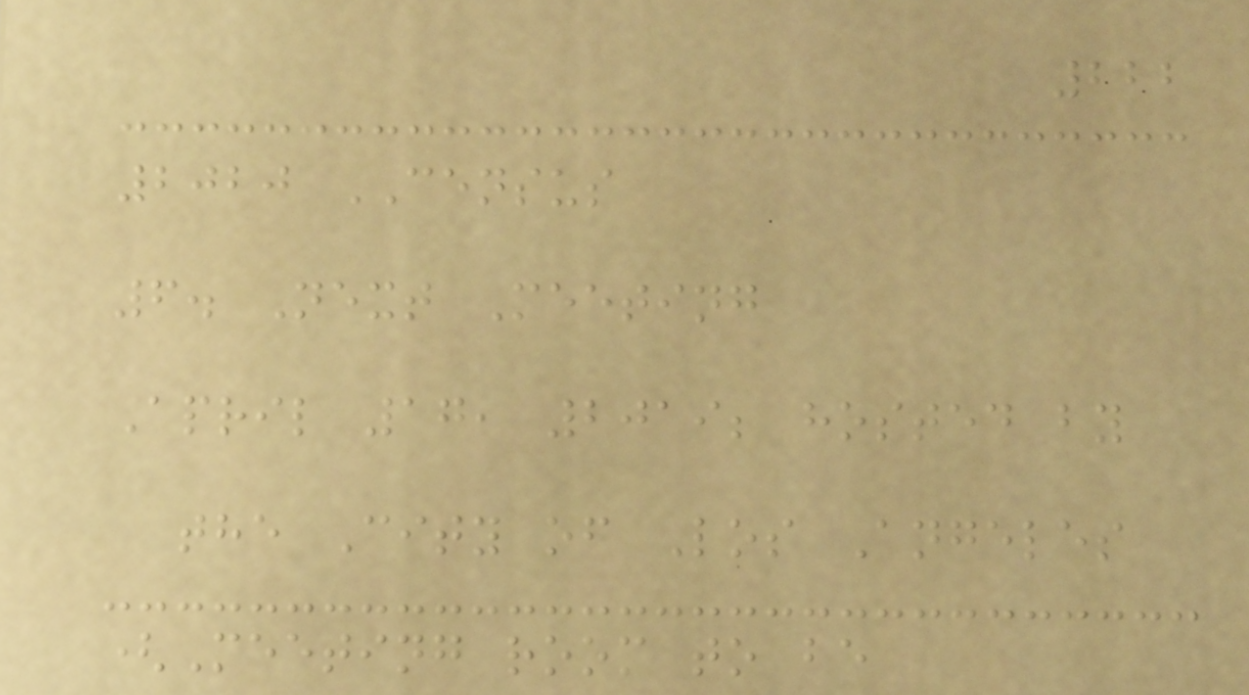222
2020 CENSUS
6. Next Meeting
April 17, 2019; hosted by
the City of Los Angeles
(Meeting room to be
